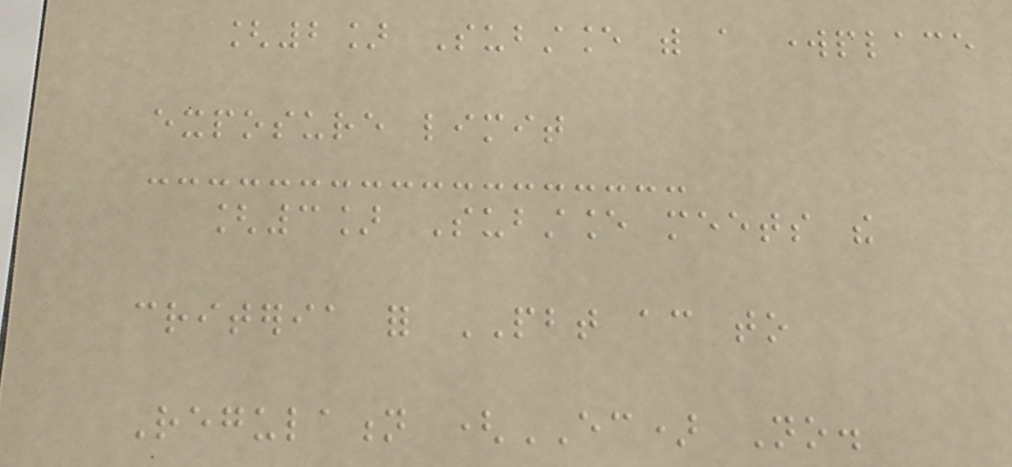[2] Substance with a workplace
exposure limit
[3] Substance meets the
criteria for PBT according to
Regulation (EC) No.
